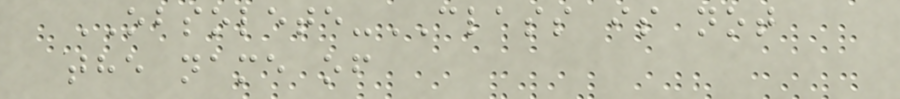OBSOLETE-CLASS is not
the name of
